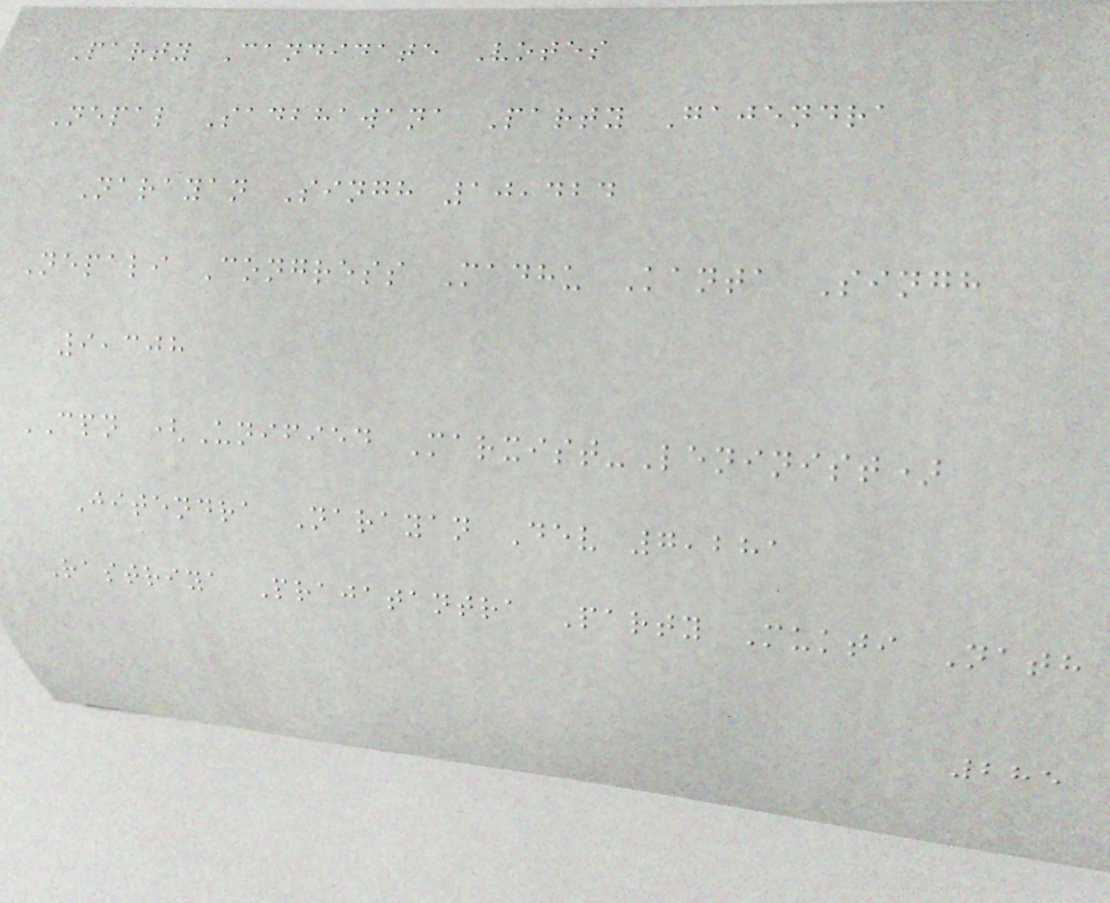Party Candidate Votes
Nepal Sadbhawana Party Gajendra
Narayan Singh 10,424
Nepali Congress Madhu Kanta Singh
9,308
CPN (Unified Marxist-Leninist)
Jitendra Narayan Dev 7,281
Rastriya Prajatantra Party Mukti Nath
285
